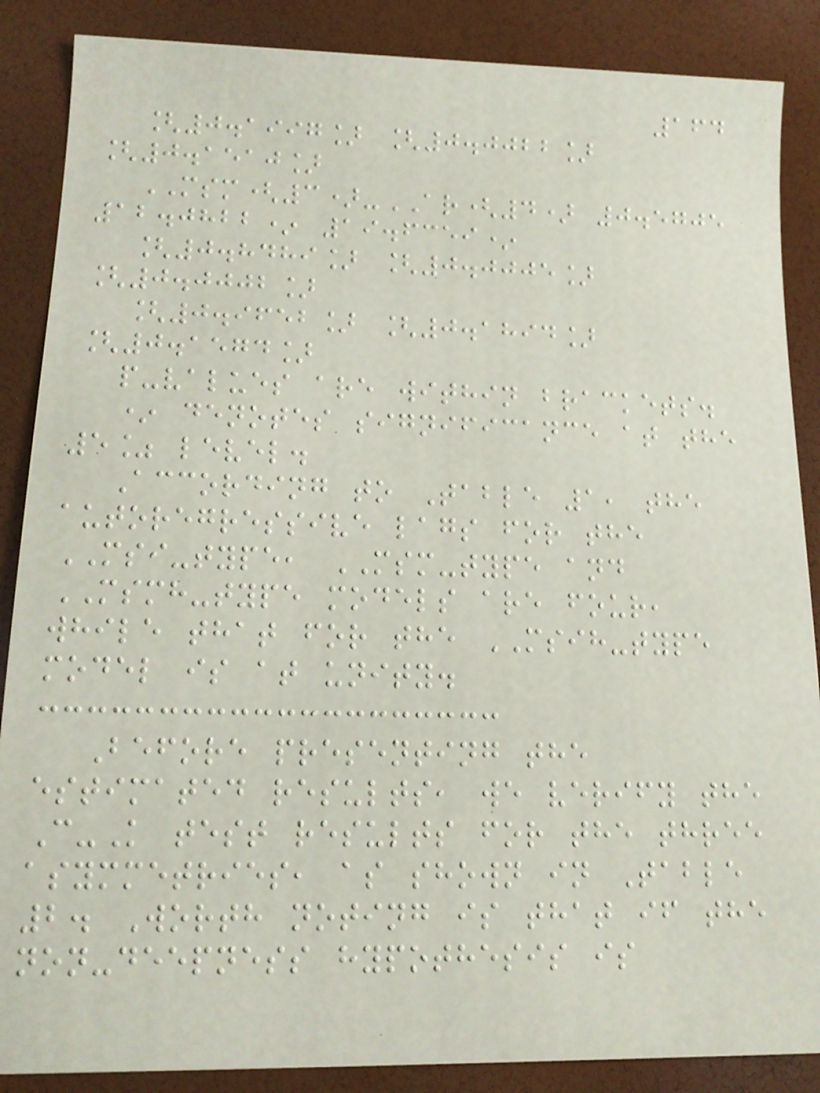164
[0.1997] [0.0022]
[0.1510]
MSM(3)-AR(4) 0.5705
12.0822* 19.6359*
[0.8489] [0.0005]
[0.0002]
[0.9652] [0.1894]
[0.1574]
p-values are within brackets.
* denotes significance at the
5% level.
According to Table 1, the
autoregressive lags for the
MSI-type, MSM-type and
MSMH-type models are four,
while that for the MSIH-type
model is at unity.
Before presenting the
estimated results, we verify the
C-K test results for the three
asymmetries, as shown in Table
2. Worth noting is that if the
non-deepness hypothesis is
